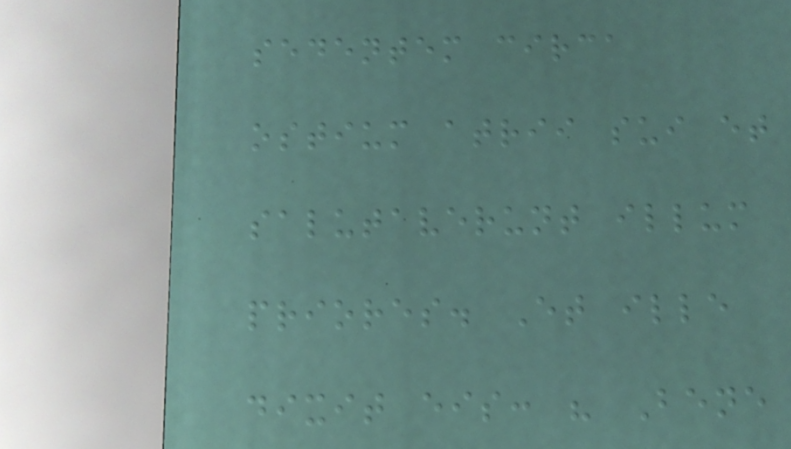sedentem circa
ostium atrii sui et
salutaverunt illum
priores. Et ille
dixit eis: " Bene
